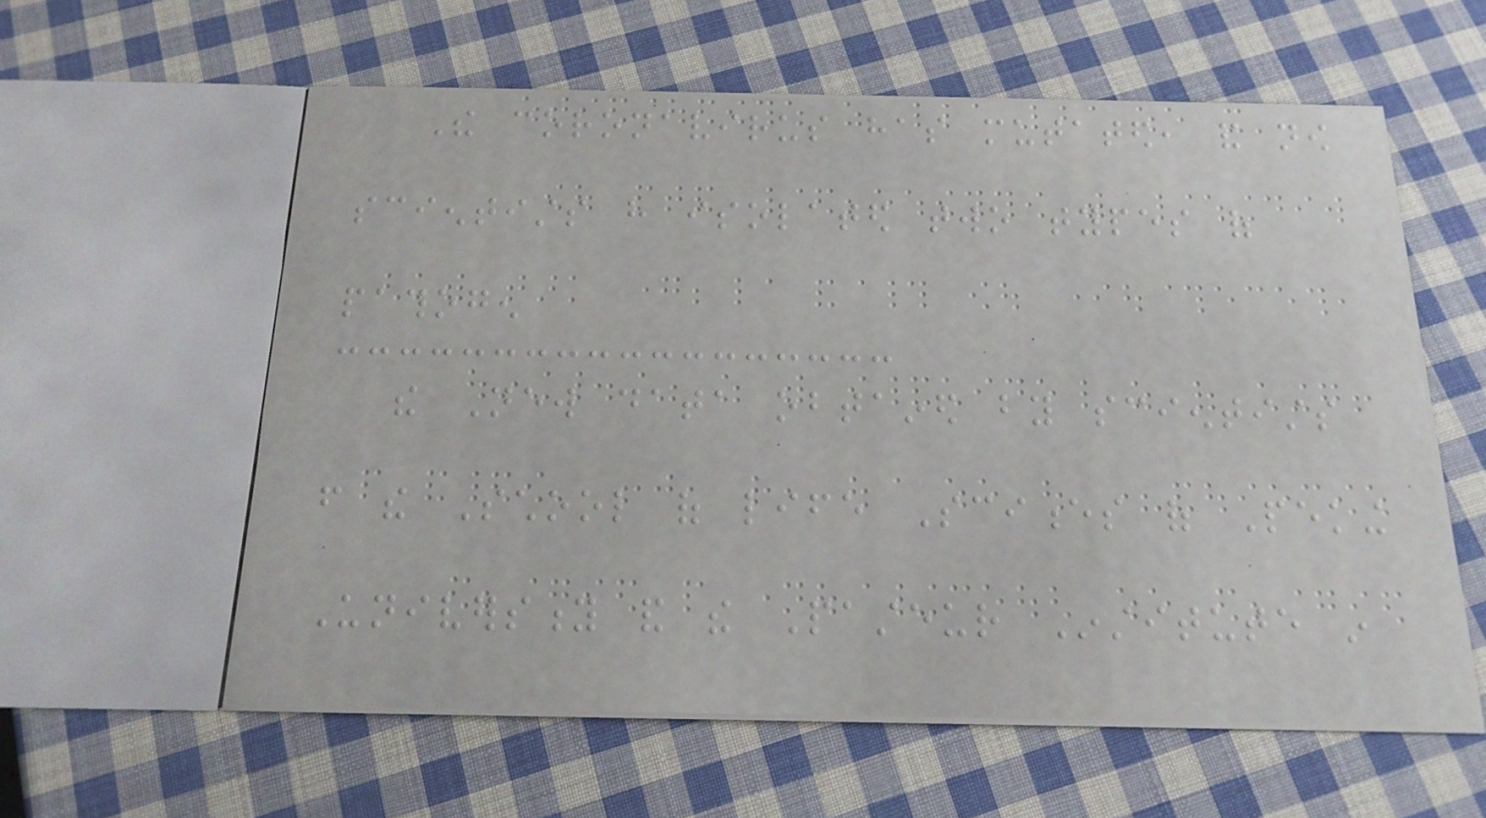The coronavirus has mutated, and now
scientists have isolated two types of
pathogen
the New data obtained by scientists
from the School of life Sciences of Peking
University and the Pasteur Institute in
